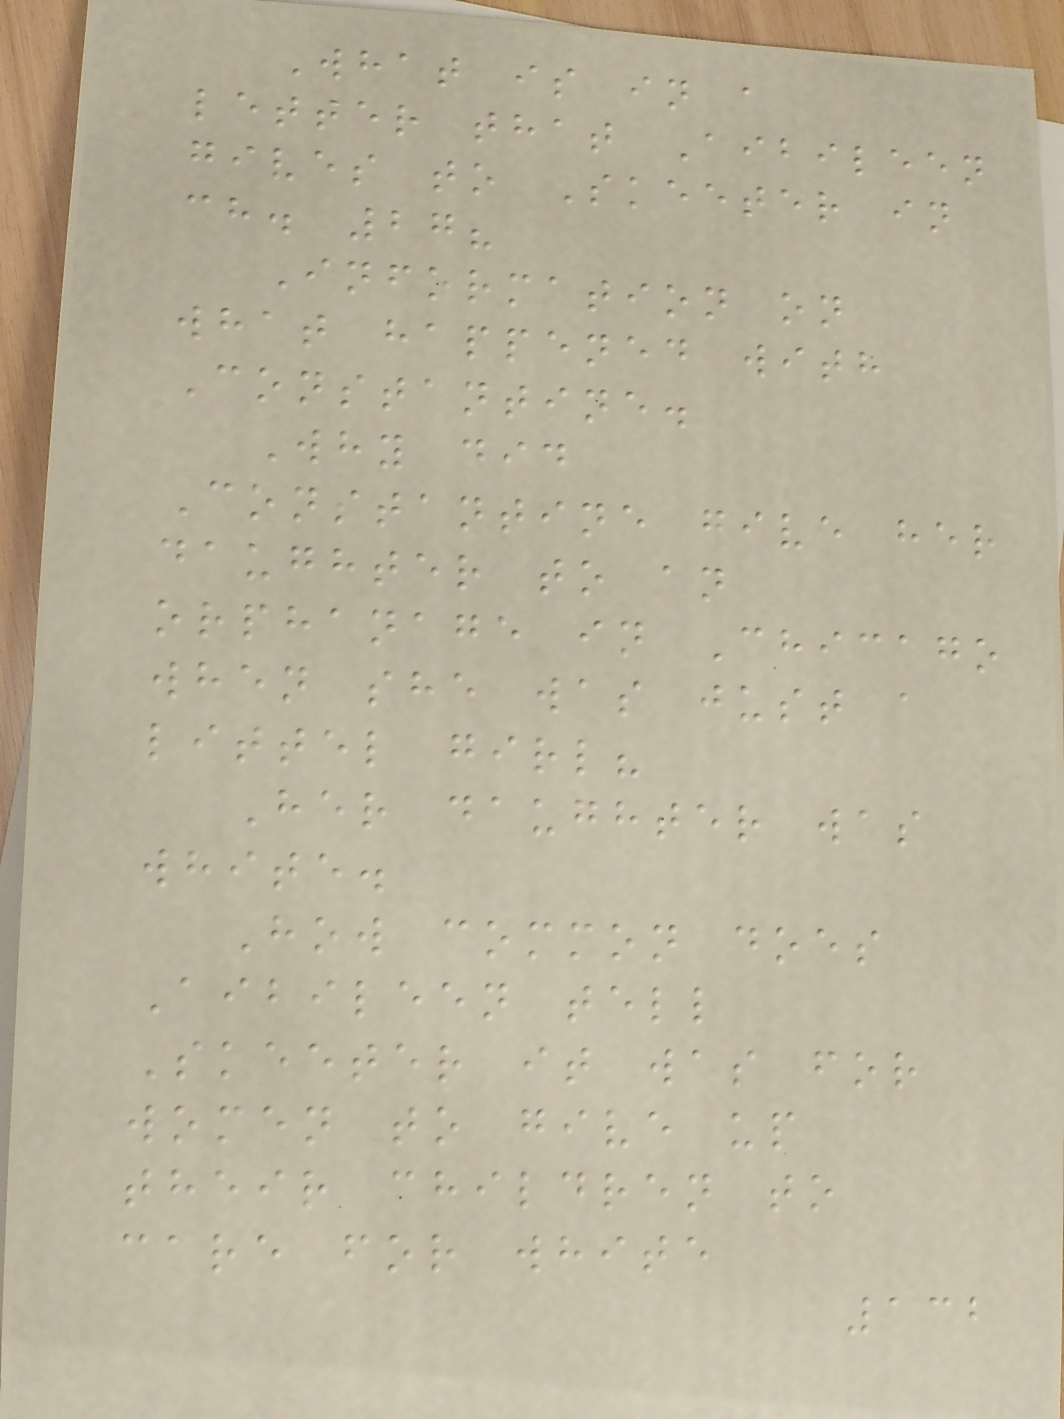What is in a
letter that Aibileen
gives to Skeeter in
ch. 27?
Information on
what happened with
Constantine.
Why did
Constantine give her
daughter to an
orphanage in Chicago
when she was just a
littel girl?
Her daughter was
white.
How common does
Aibileen tell
Skeeter it was for
women to give up
their children to
care for white
132
